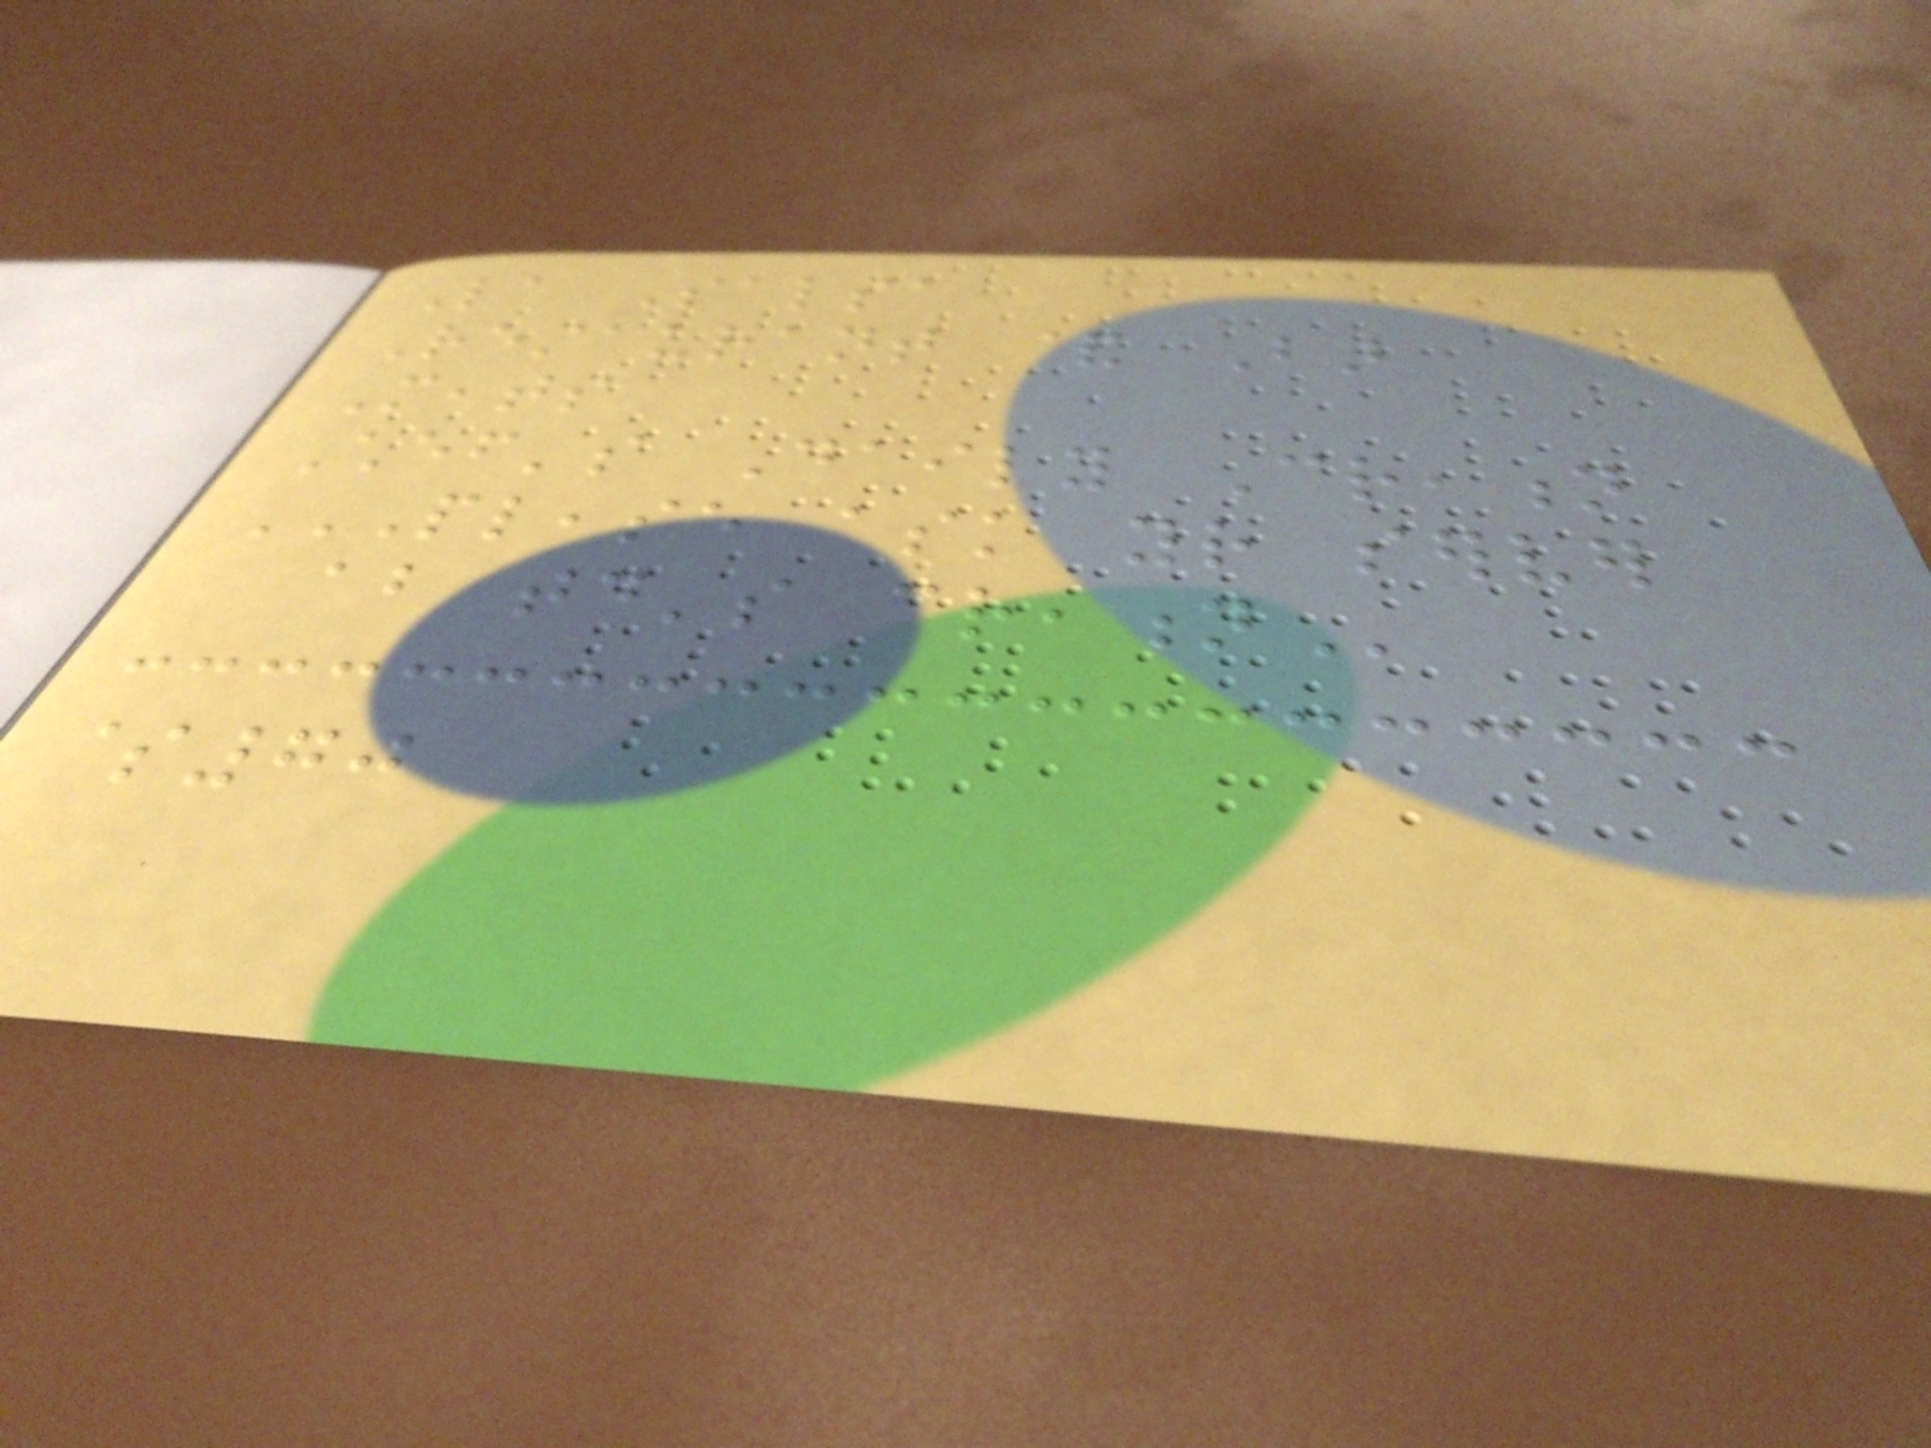La Salsa
Restaurant & Bar
Meats
Chef's Daily Creation
PLEASE ASK YOUR SERVER
ABOUT TODAY'S CREATION
$70
